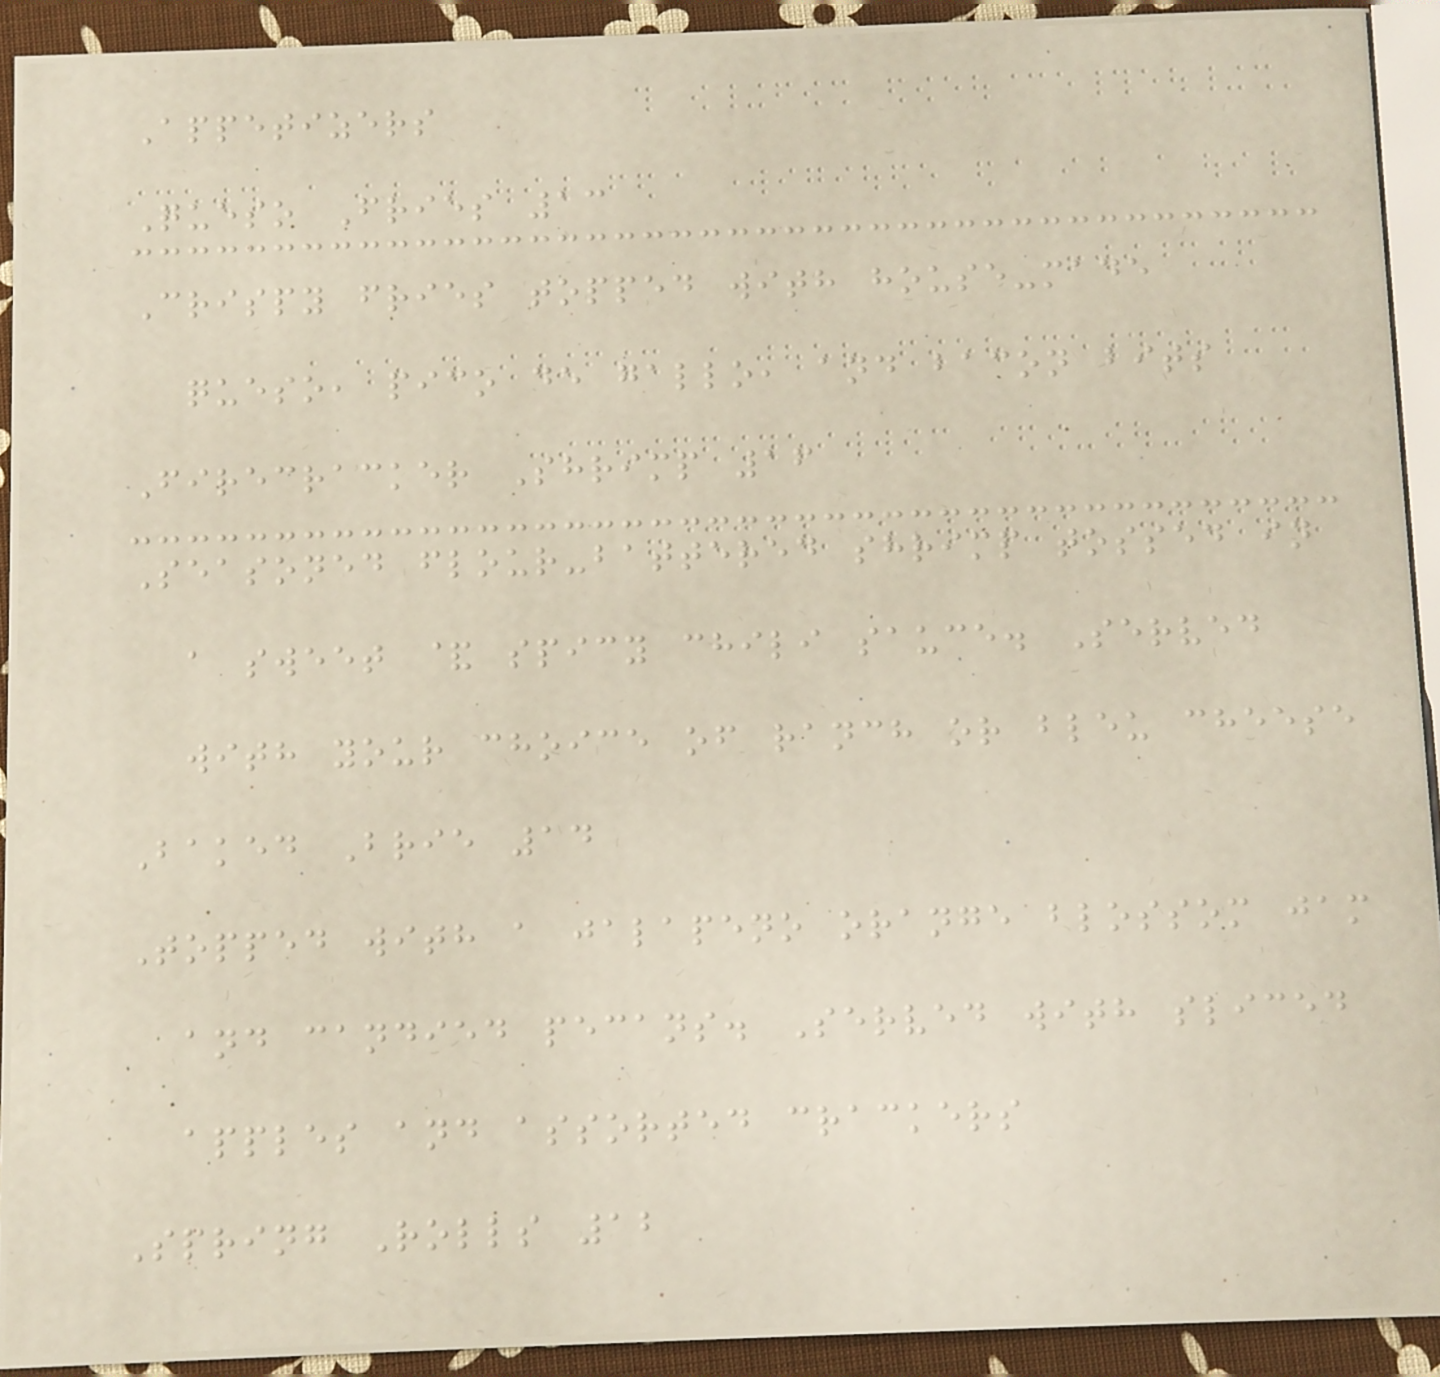Appetizers
Queso Fries 13
Crispy fries topped with house-made
queso, pico de gallo, and bacon bits
Firecracker Shrimp 16
Seasoned flour-battered shrimp tossed in
a sweet & spicy chili sauce. Served
with your choice of ranch or bleu cheese
Baked Brie 14
Topped with a jalapeno orange blossom jam
and candied pecans. Served with sliced
apples and assorted crackers
Spring Rolls 12
